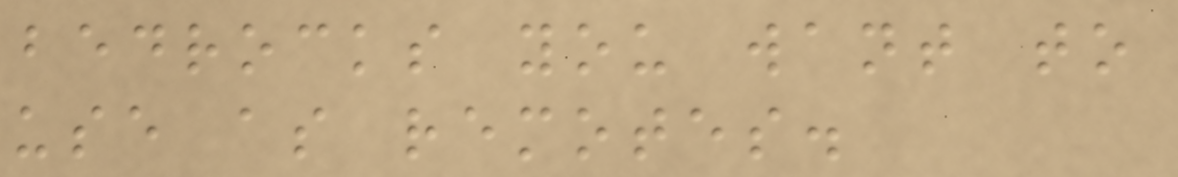bedrocks you want to
use as remotes.
